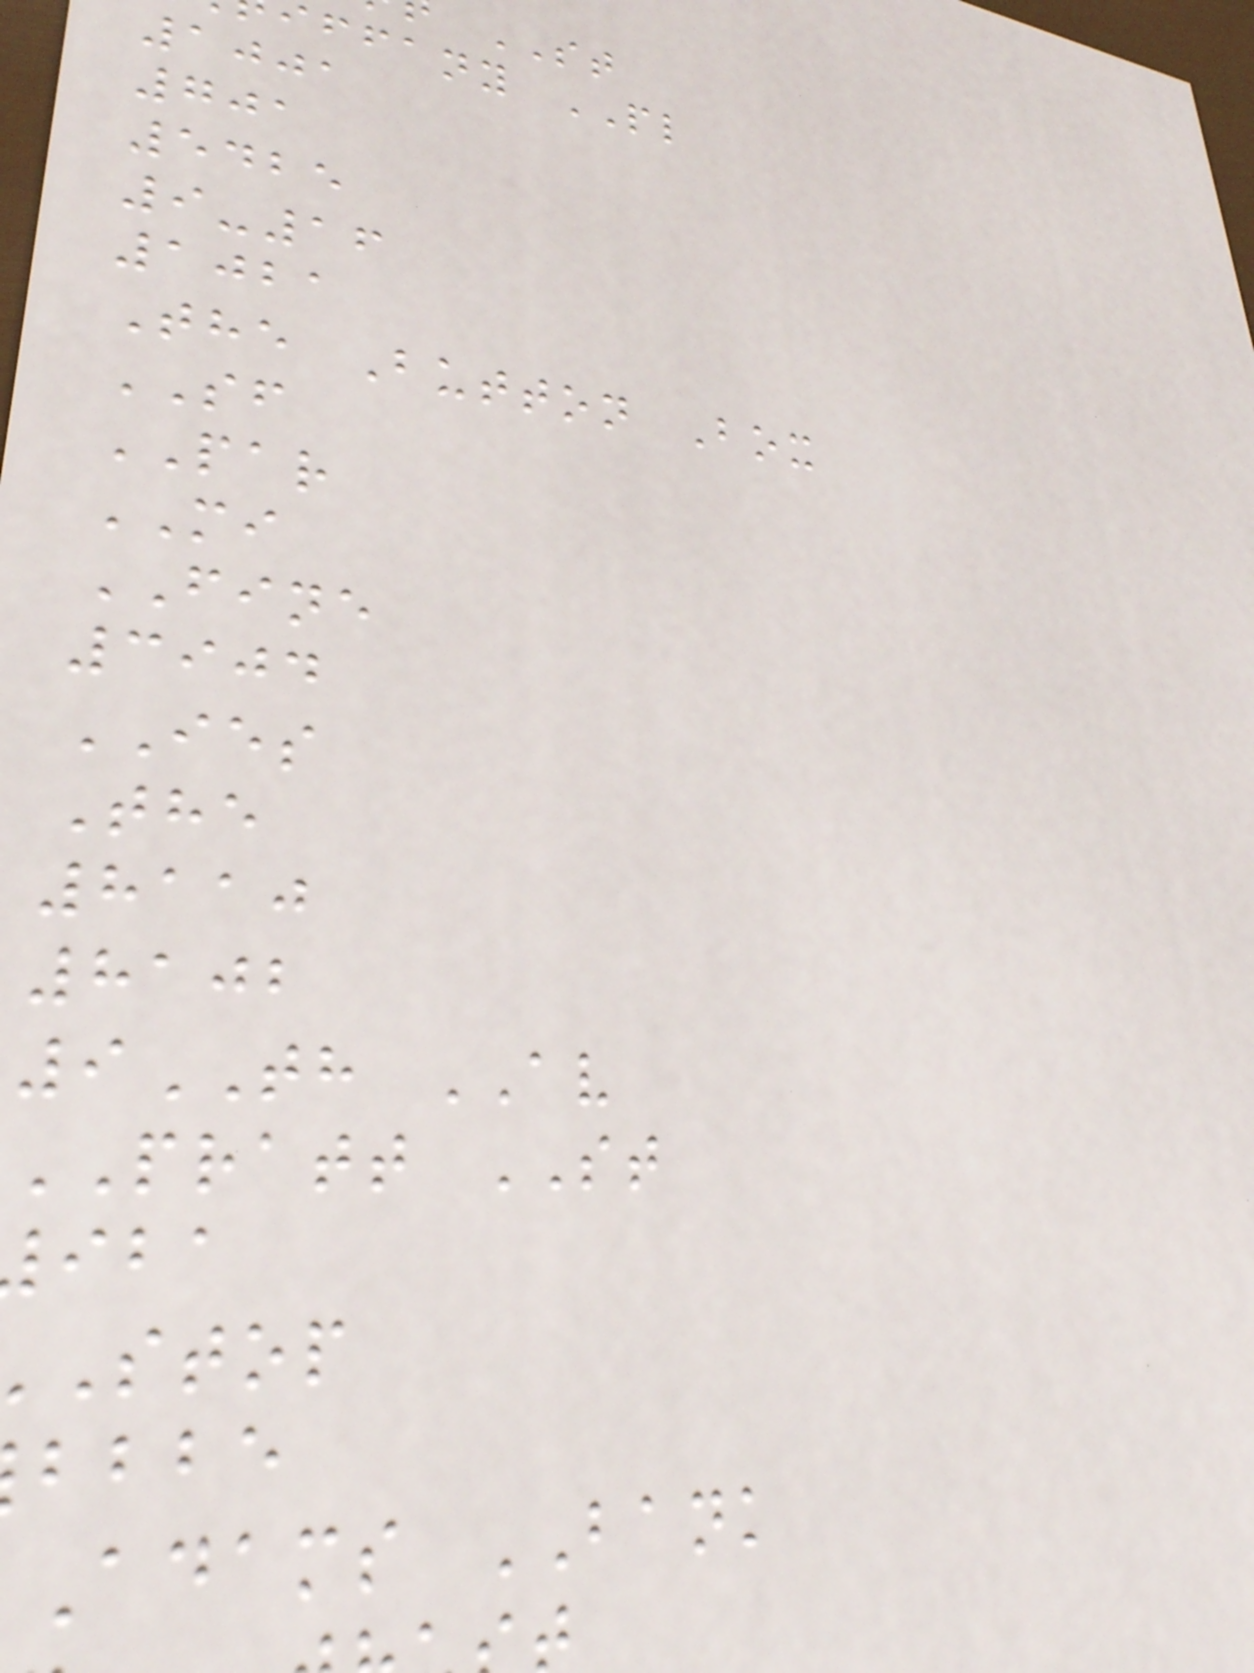ST
ffany PL
1001
701
5425
9-16
1021
The Button Box
SF
PAR
MI
FINE
3904
IES
The
8110
8102
9TH AV
PRATT ST
stop
bbbe
adams BANK
